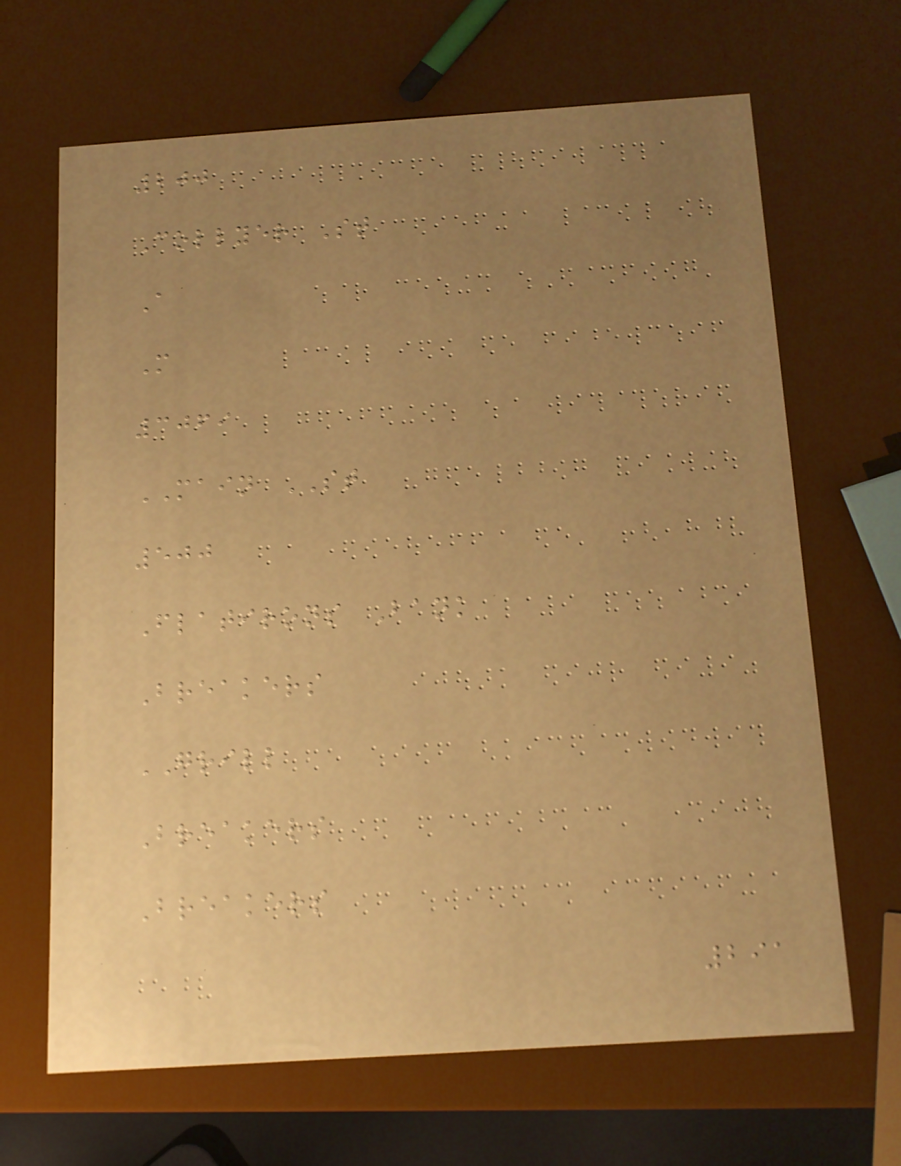200
Collyer St
A
M
3069
MAIN ST
500
Flatirons Bank
Breakers
GRILL
Breakers
Breakers
291
